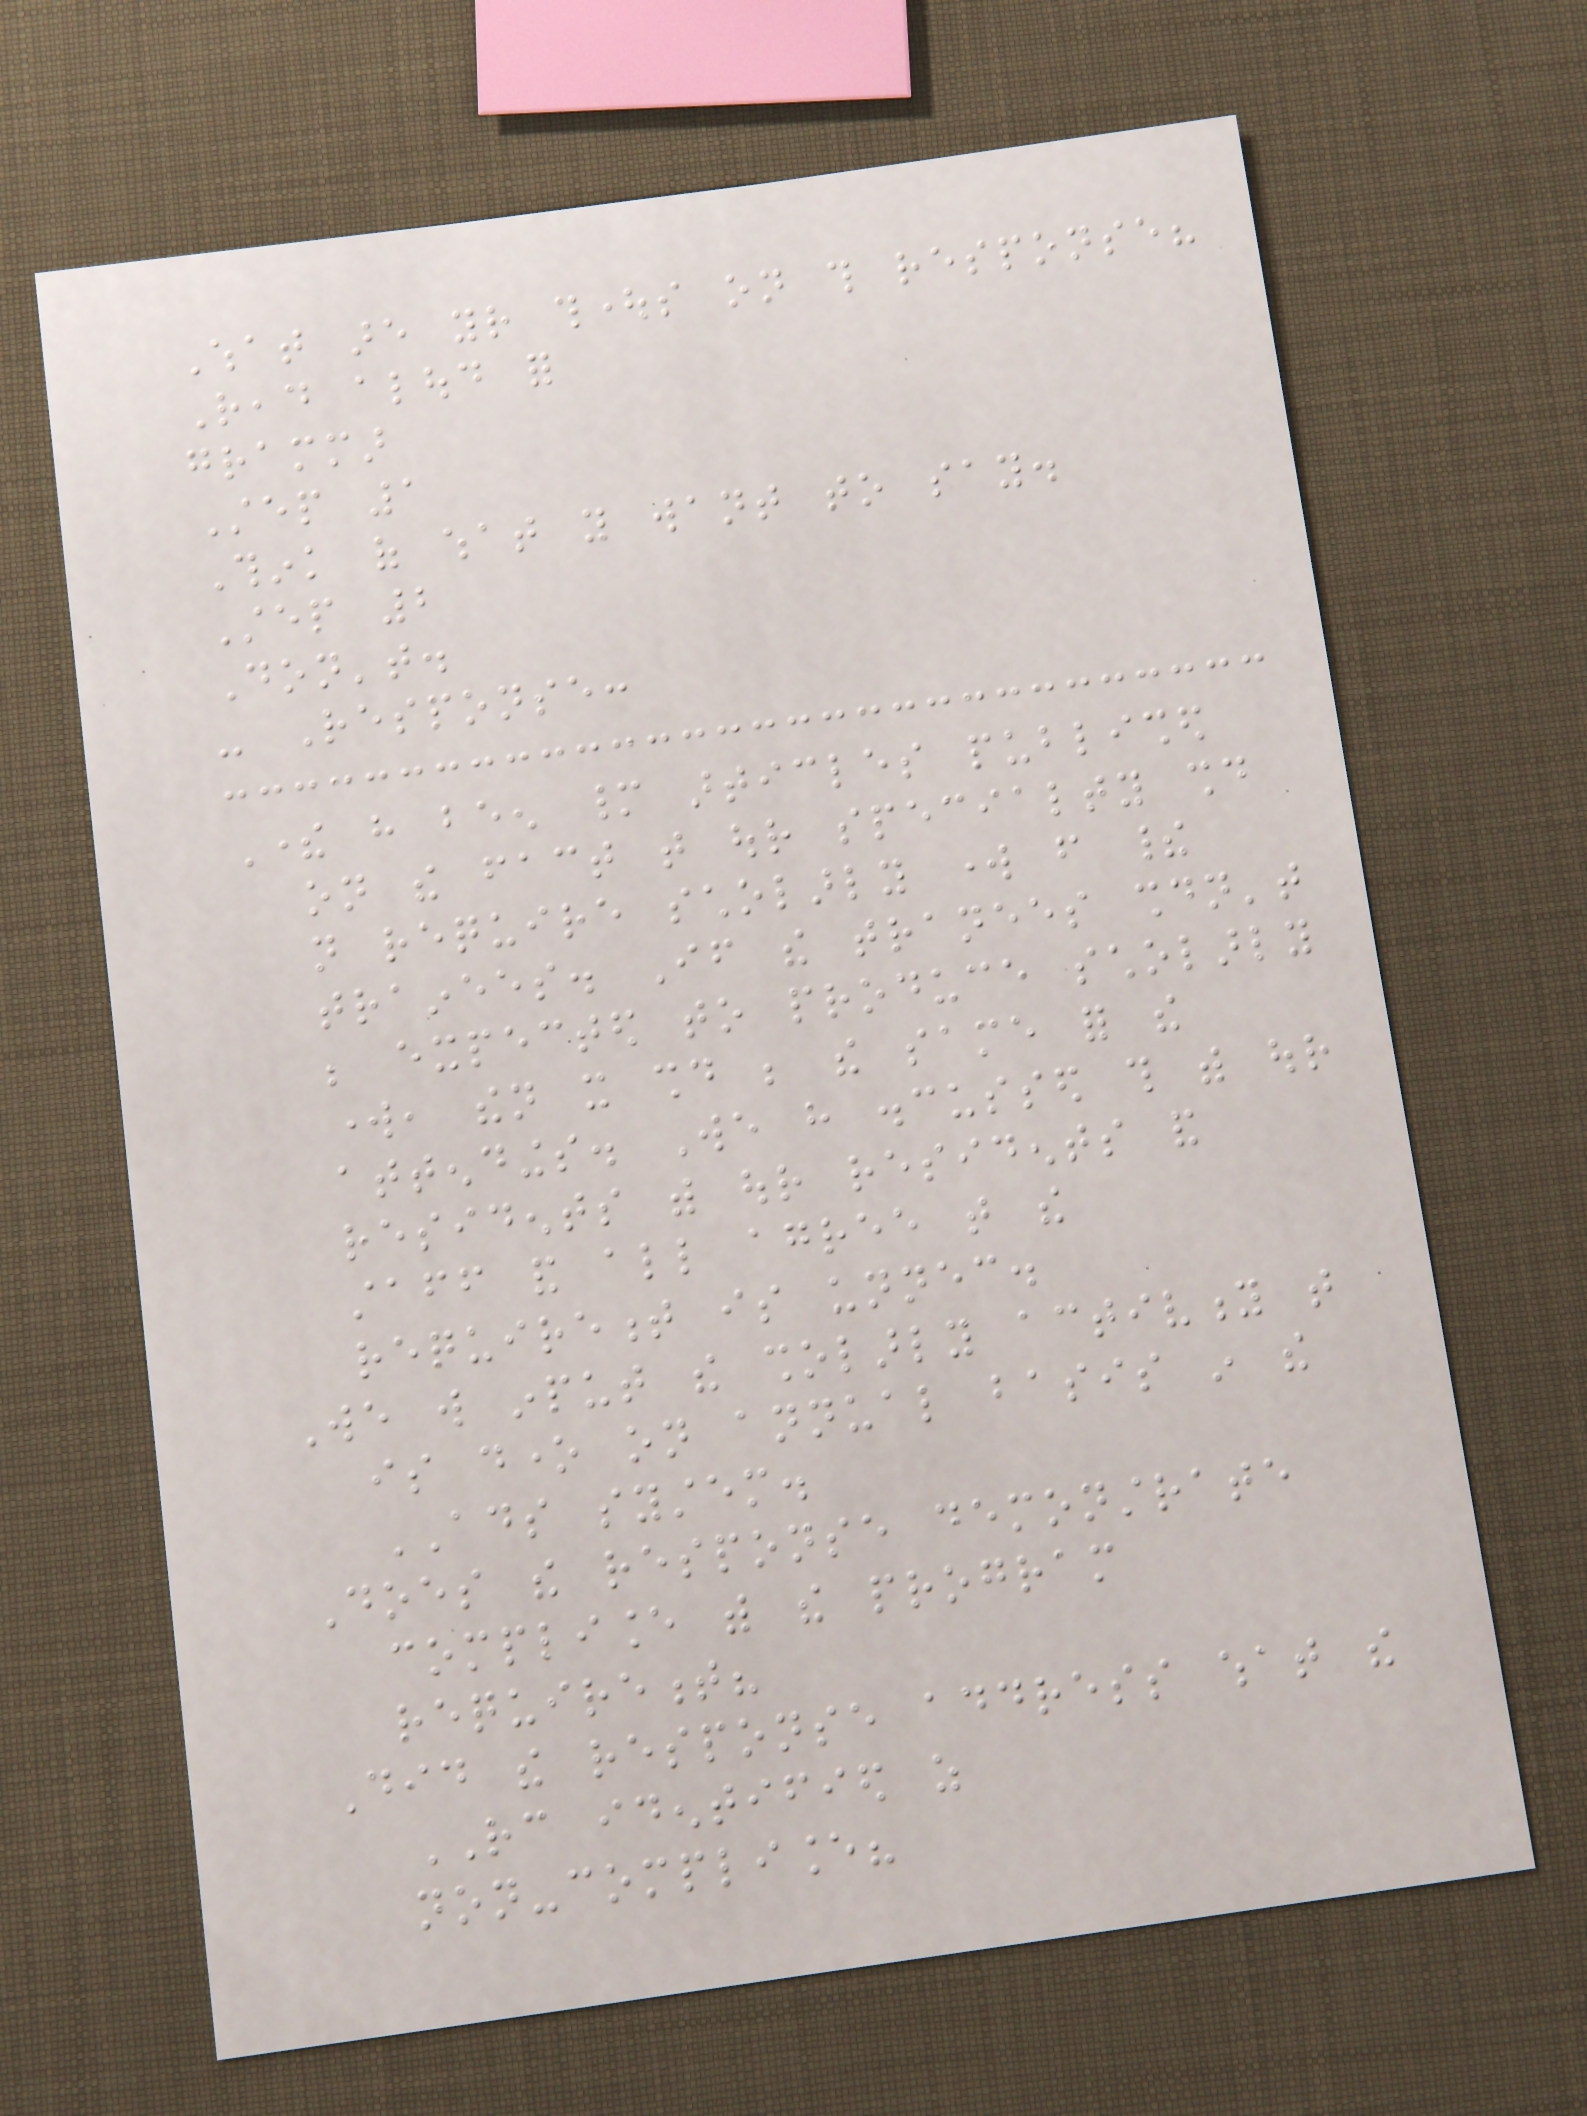What are your thoughts on this response?
Read aloud for
grammar
Step 1
Think of what you want to say.
Step 2
Don't.
- Response:
There have been many articles published
on the fact that our specialty should
not require scholarly work from their
trainees. If the tranees shouldn't
be expected to produce scholarly
work, then it should be the same for the
attendings. We have discussed this with our
residents with our residents and
staff and all agree that the
requirement is unnecessary.
We will input the sholarly activity that
is done on annual basis in the
ADS system.
Does the response demonstrate
compliance with the program
requirement?
Did the response address what the
RC identified as
non-compliance?
